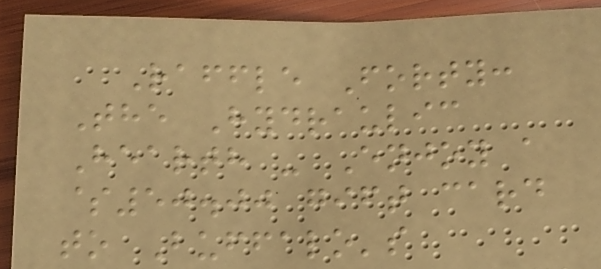Raffle Forty:
The Hydraulic
Hearth - Enjoy a
$50.00 gift card
to Buffalo's
